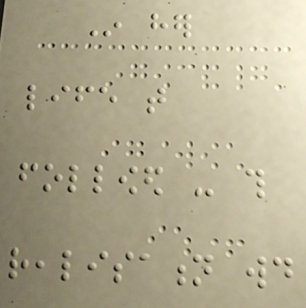In her
life that
followed - this
realisation would
